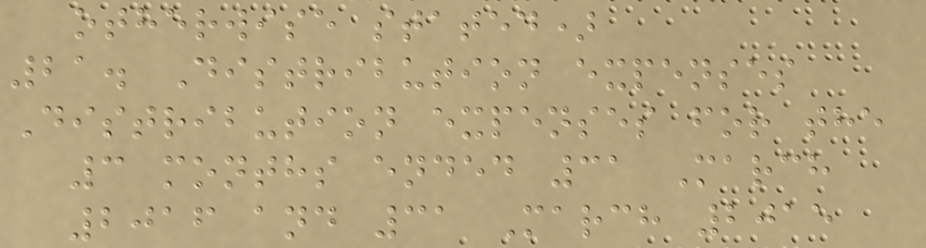otherwise stated)
21. Distribution expenses
Distribution expenses for the
3 months ended 31 March
2016 and 31 March 2015
